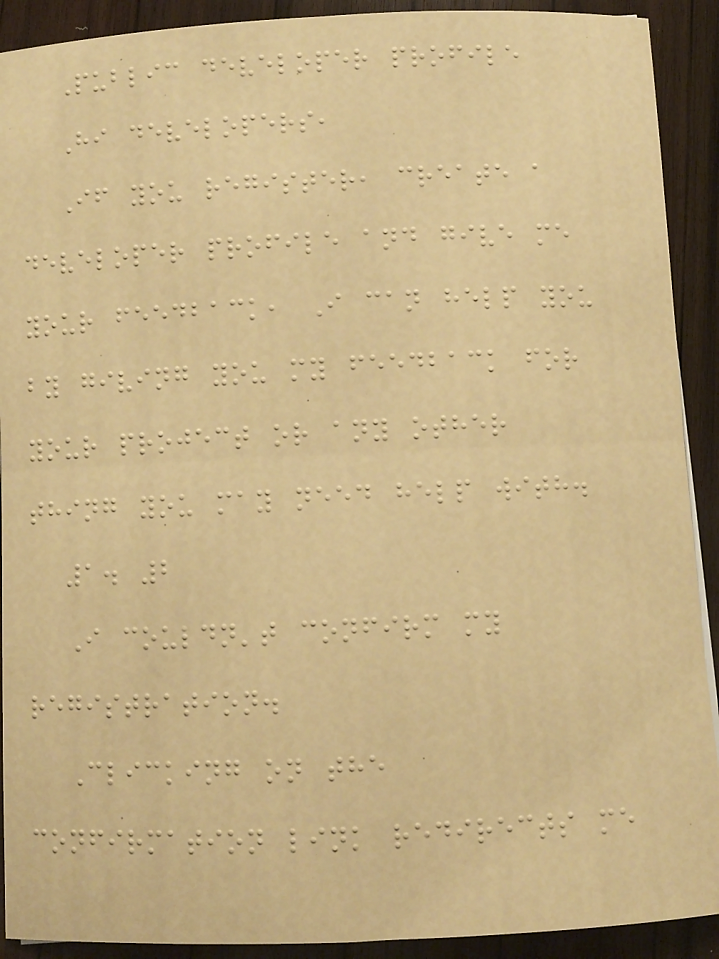Public developer profile
Hi developers,
If you register, create a
developer profile and give me
your feedback, I can help you
by giving you my feedback for
your project or any other
thing you may need help with.
1. 2
I couldn't confirm my
registration.
Clicking on the
confirmation link redirects me
